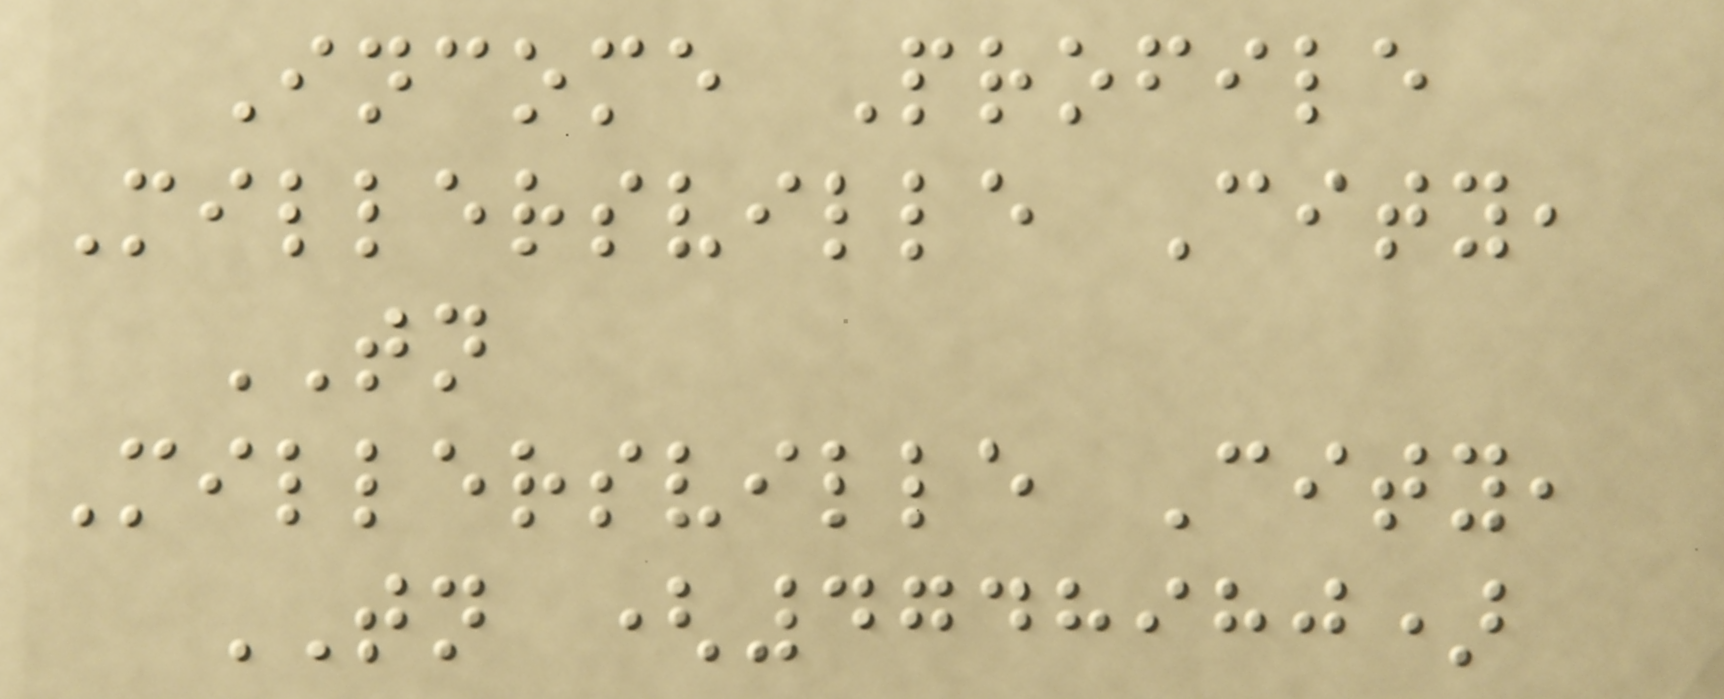Income Profile
Millersville City,
TN
Millersville City,
TN (4748980)
